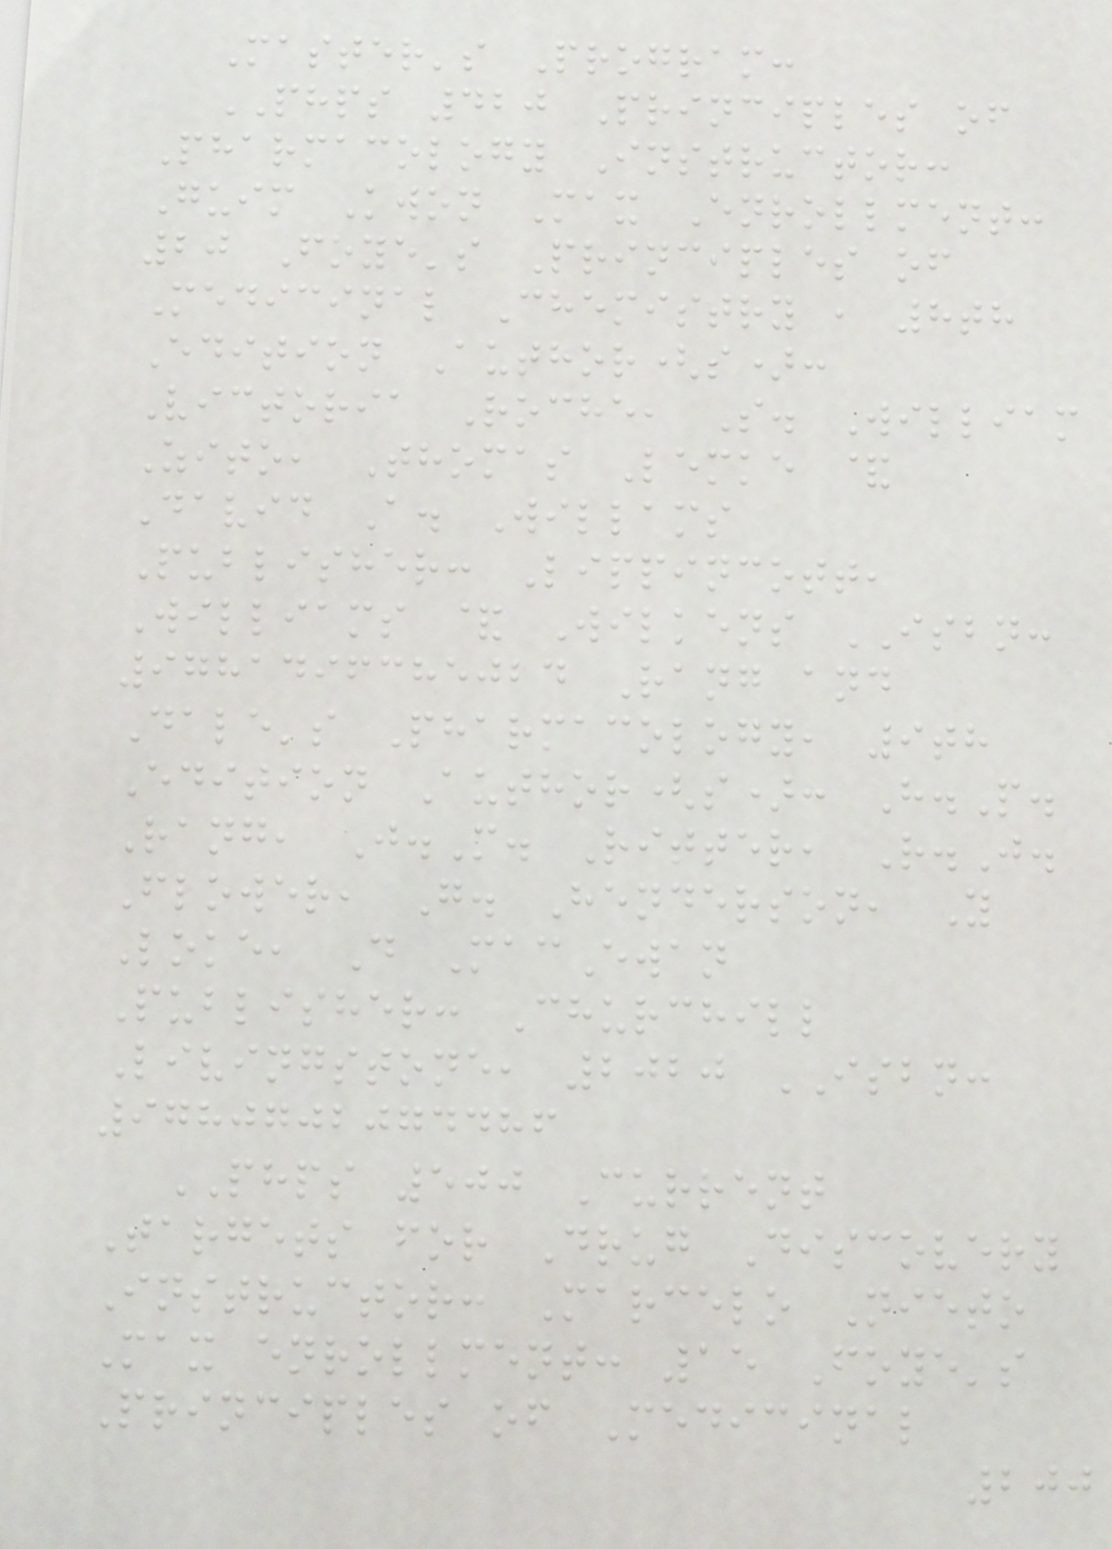Master's Program:
PHPS 420 Principles of
Pharmacology Instructor:
Guim Kwon Max Enrollment:
20 Foye's Principles of
Medicinal Chemistry , 8th
Edition Author(s):
Victoria Roche, S. William
Zito, Thomas Lemke &
David A. Willams
Publisher: Lippincott,
Williams & Wilkens ISBN:
9781496385024 Rang and
Dale's Pharmacology, 9th
Edition Author(s): H.P.
Rang, J.M. Ritter, R.J.
Flower, G. Henderson, Y
Loke, D MacEwan
Publisher: Churchill
Livingstone, 2020 ISBN:
9780702074486
PHPS 500 Current
Targets for Drug Discovery
Instructor: Marcelo Nieto
Max enrollment: 15 Foye's
Principles of Medicinal
200
